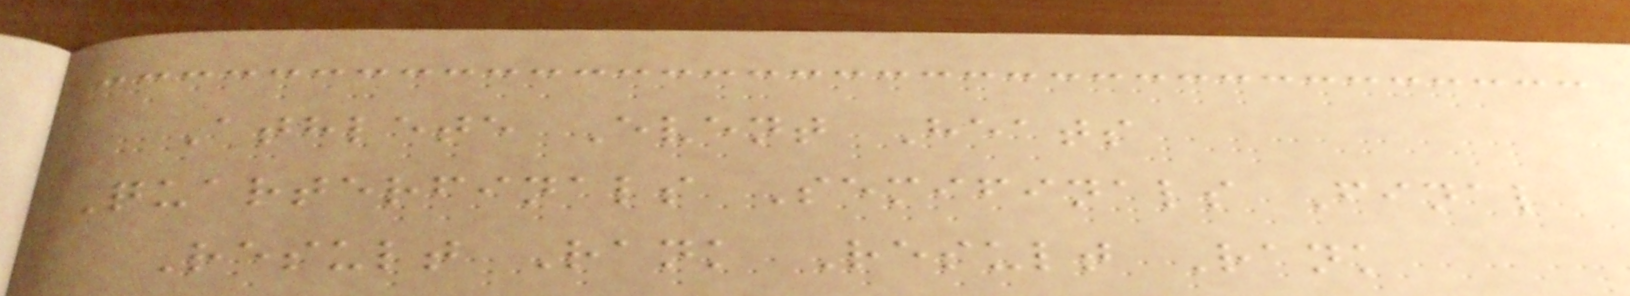Athlete Event Heats
Quarterfinals Semifinals Final
Result Rank Result Rank
